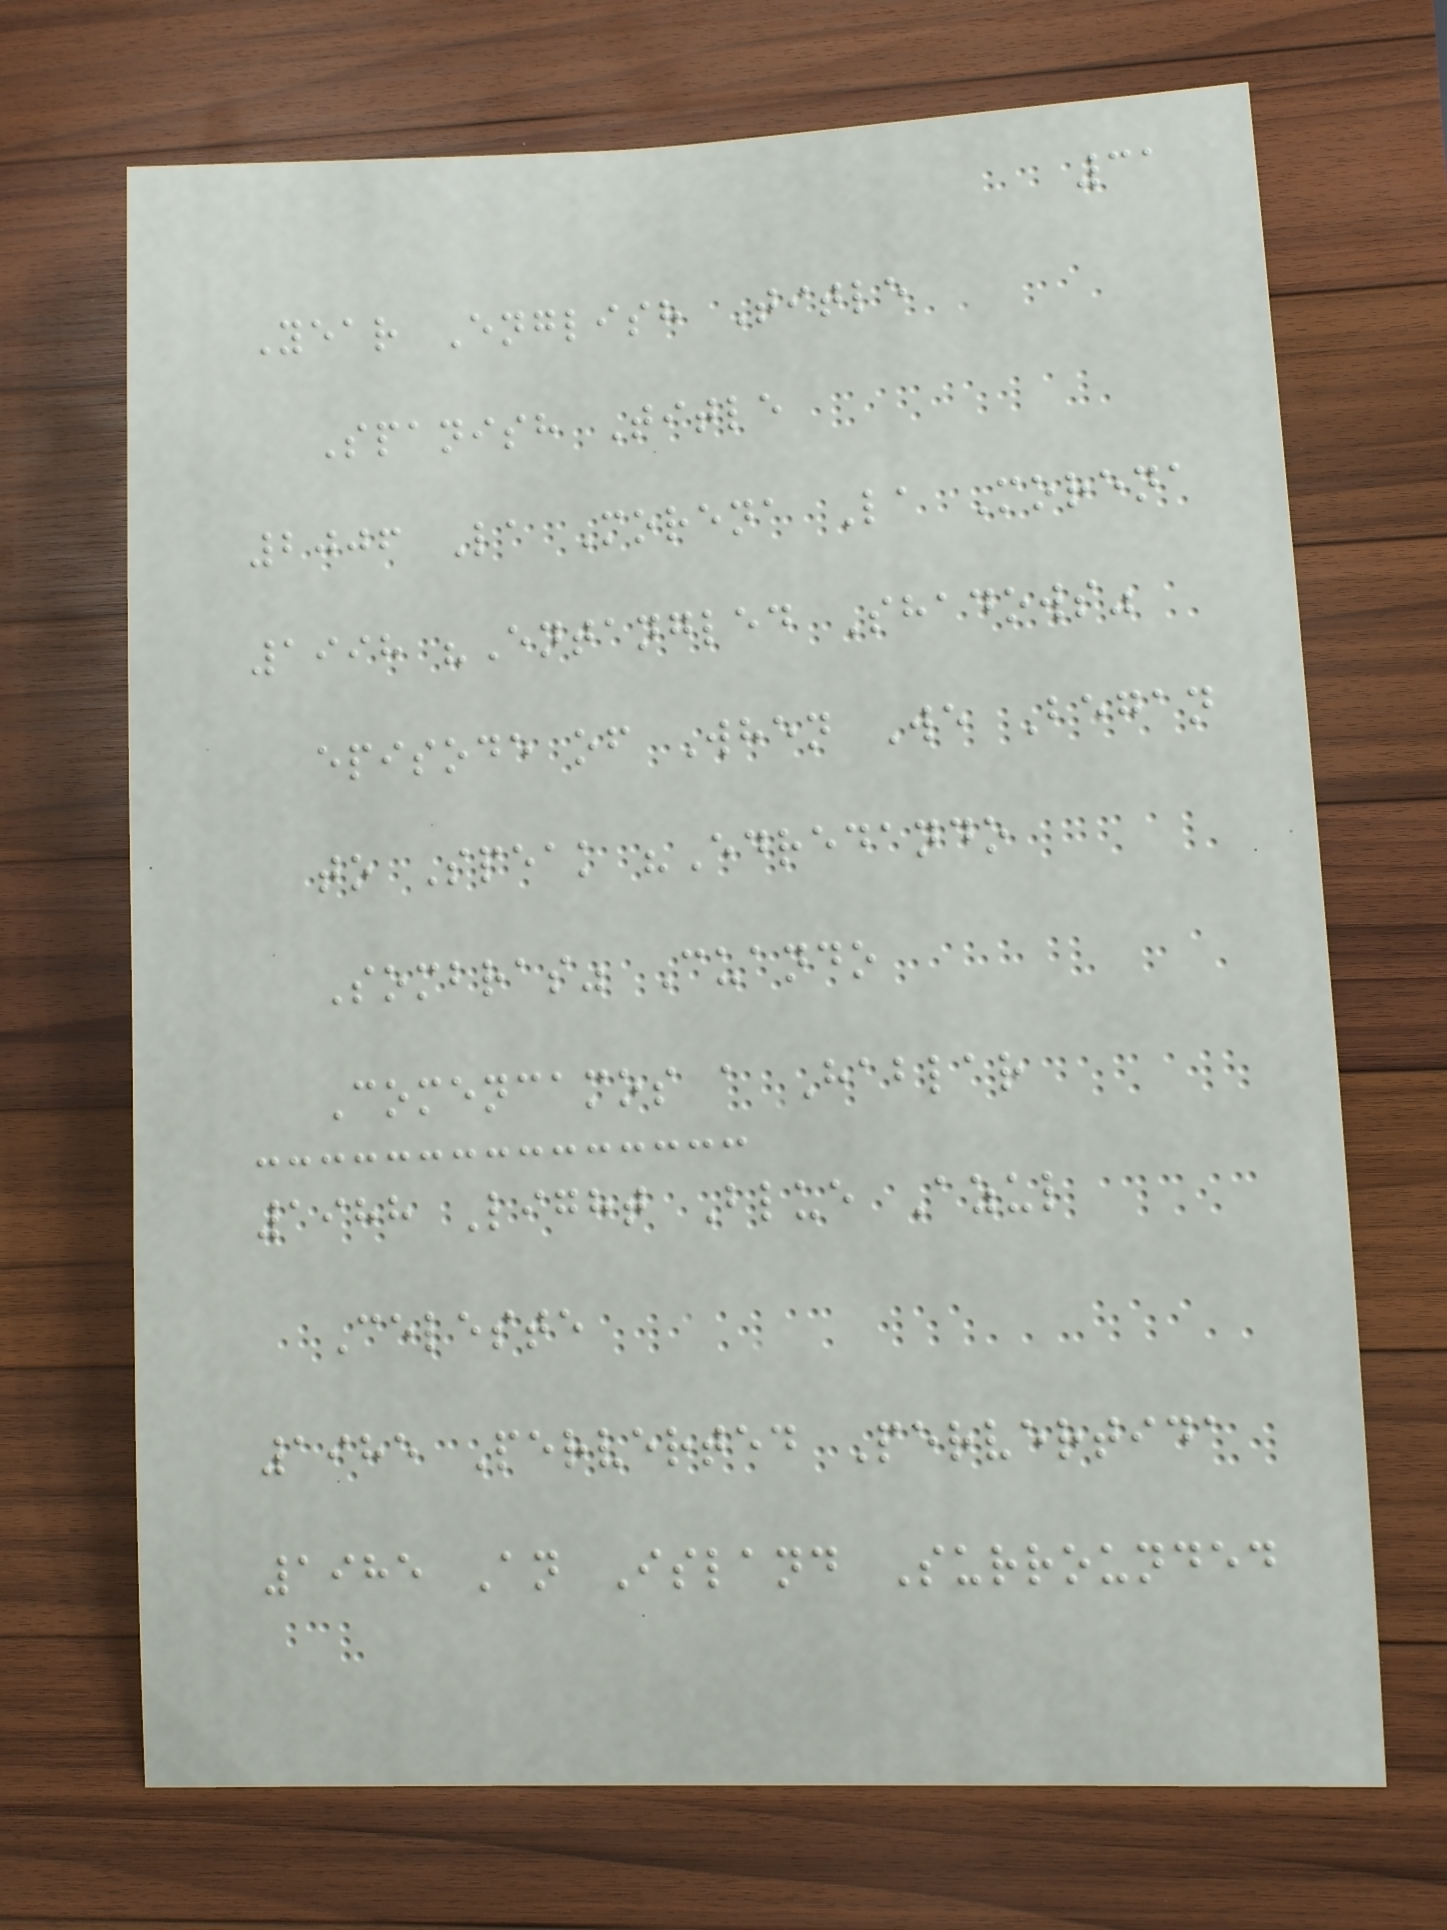31
Year English Title
Spanish Title
2006 La Morena La Morena
1998 "Entangled Shadows"
episode of When We Began
to Speak "Edredando
Sombras" Cuando
Comencamos a Hablar
1988 Light Blue Azul
Celeste
1985 Perverted Pervertida
1985 An Island Surrounded
